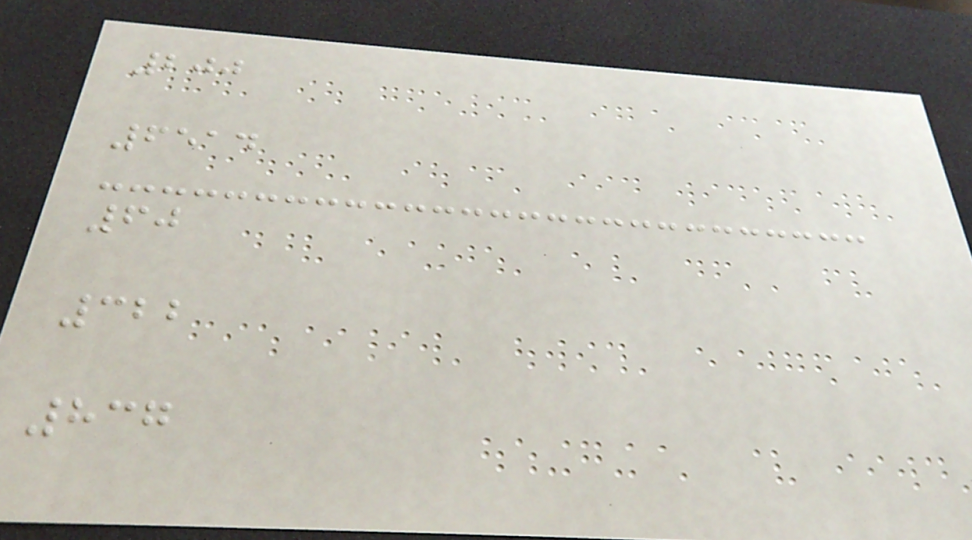200
6514
60
322
837
